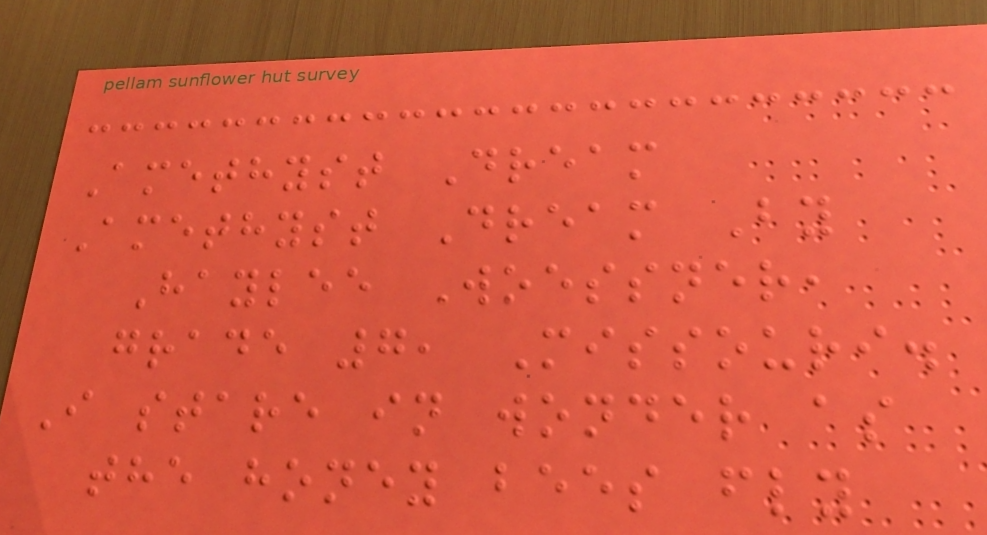Amethyst Dream
Amethyst Dream By
Haylee Woessner,
grade 7, Missouri.
I stare in wonder as
the honey bees fly
